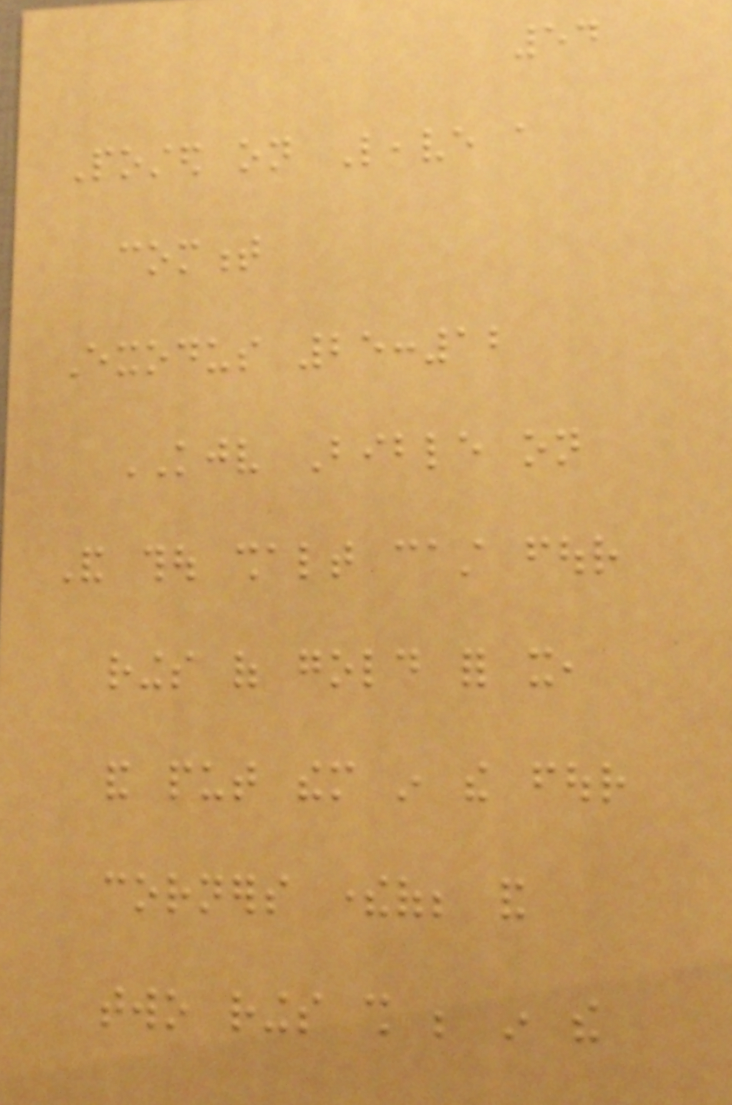54
Posted on Leave a
comment
Exodus 25:12
KJV Bible on
And thou shalt cast four
rings of gold for it,
and put them in the four
corners thereof; and
two rings shall be in the
